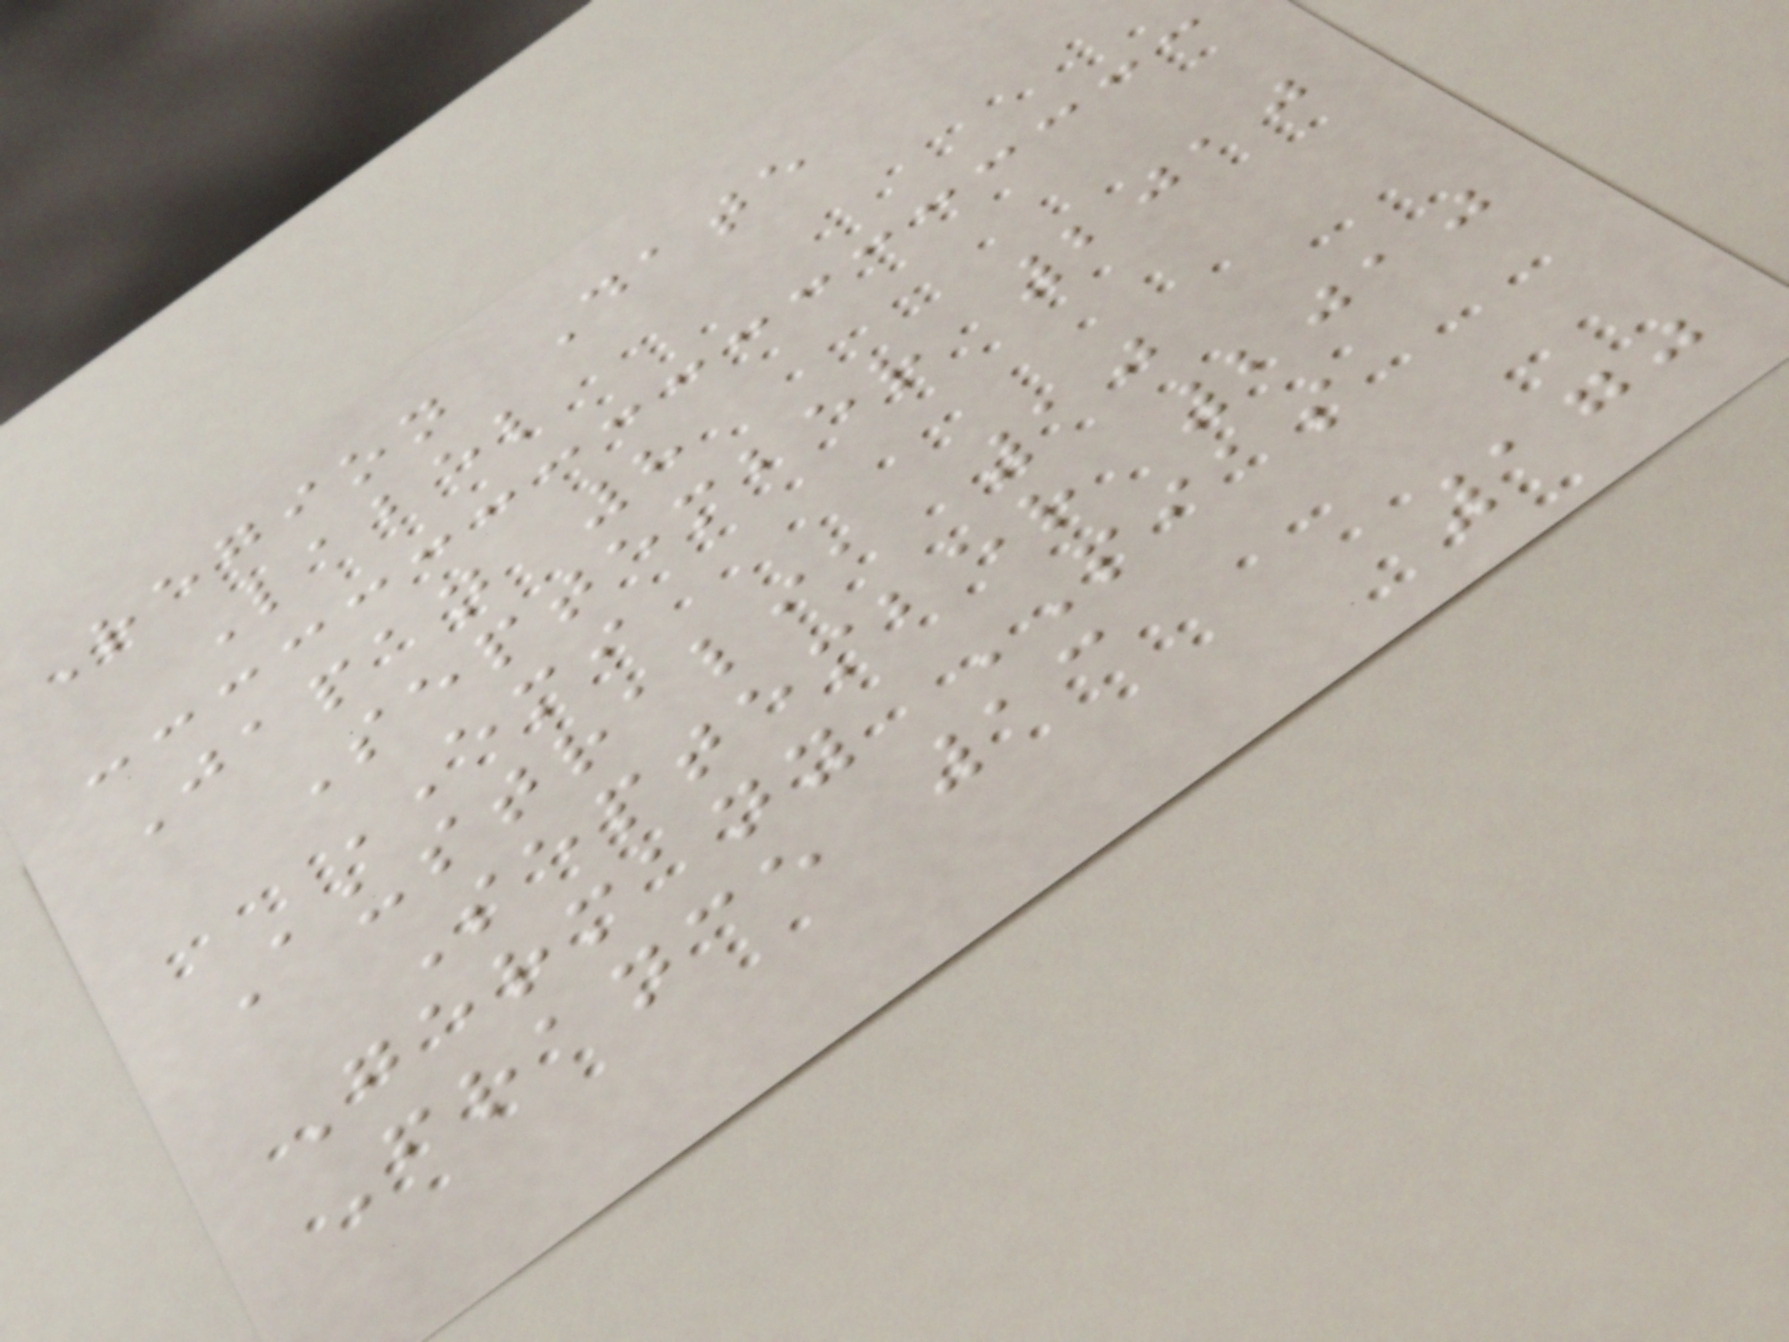Region Date
Label
Japan 8
September 2010
EMI
Australia 10
September 2010
Germany PIAS
France 13
170
